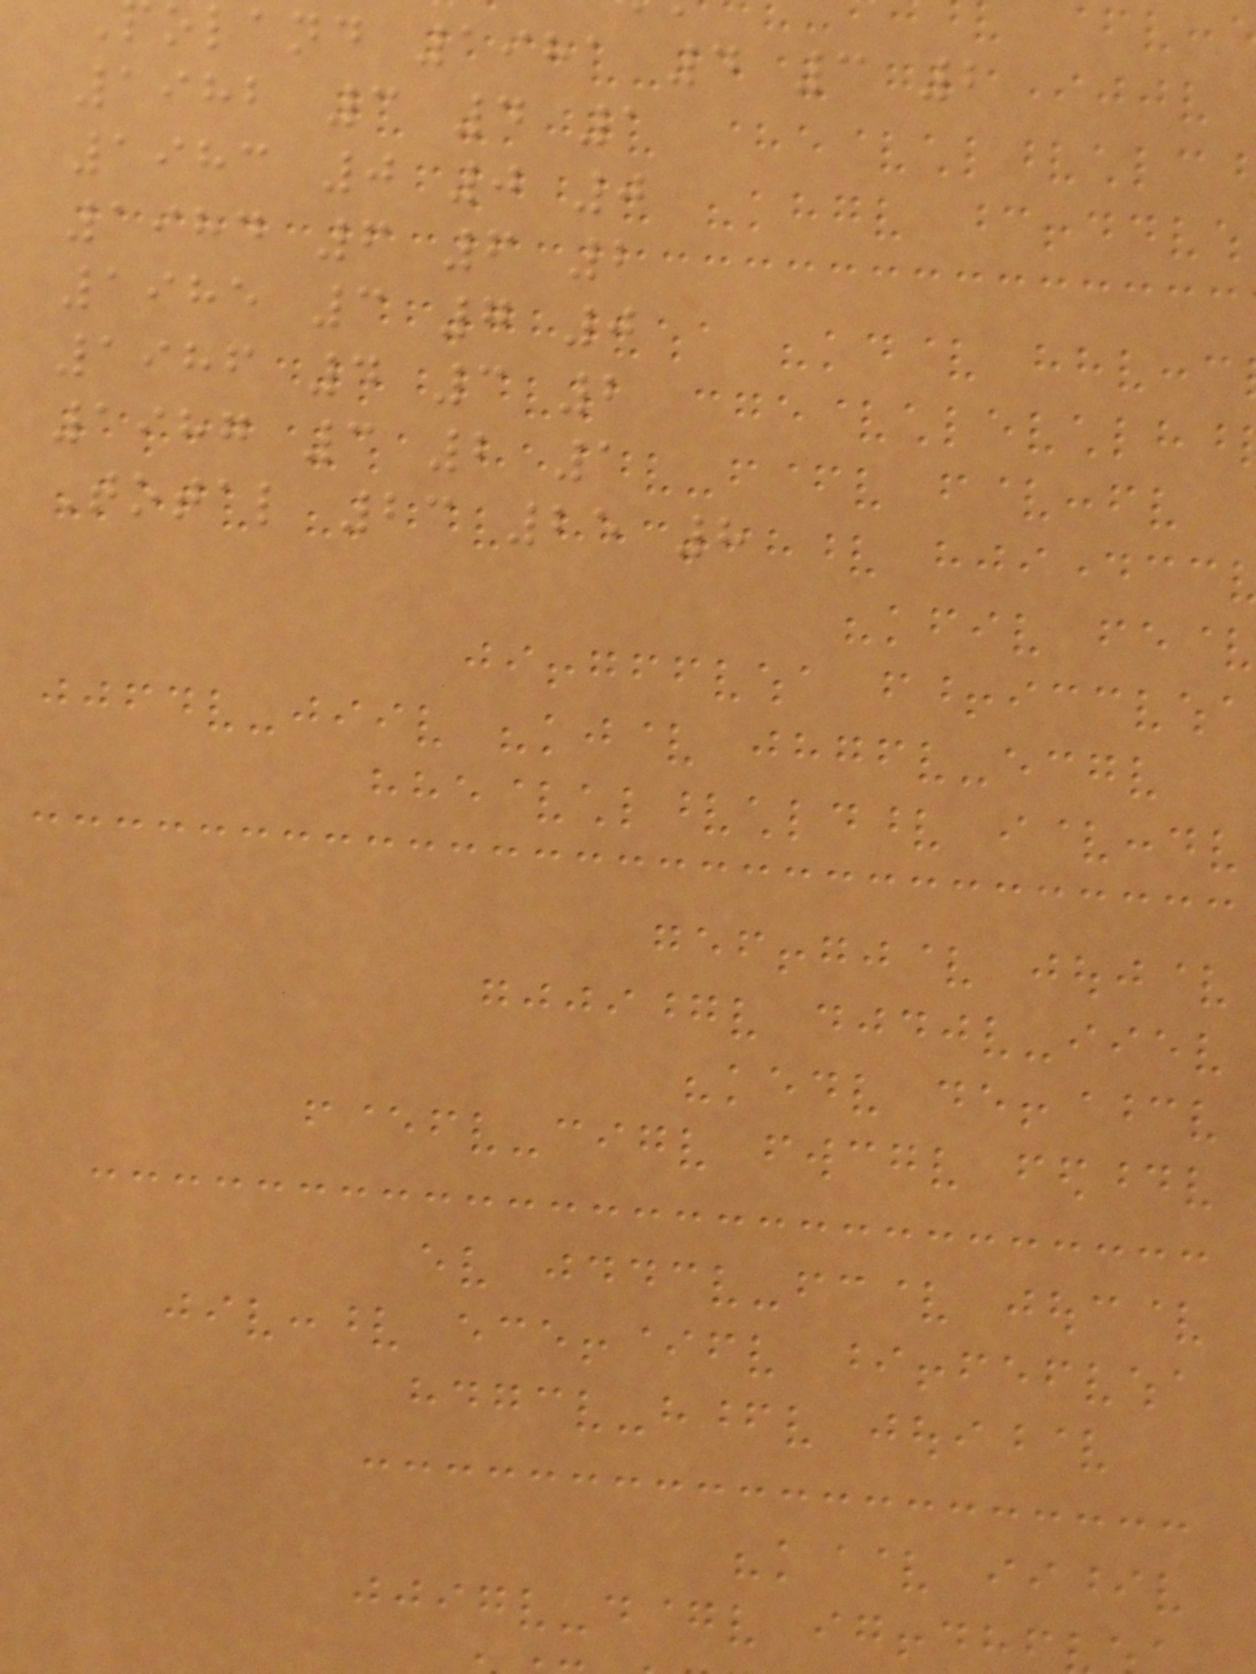oland 1981 4 3 2
1982 3 4 1
1983 0 0 0
1984 6 6 2
1985 3 7 0
1986 4 3 2
1987 3 2 1
Total 23 25 8
